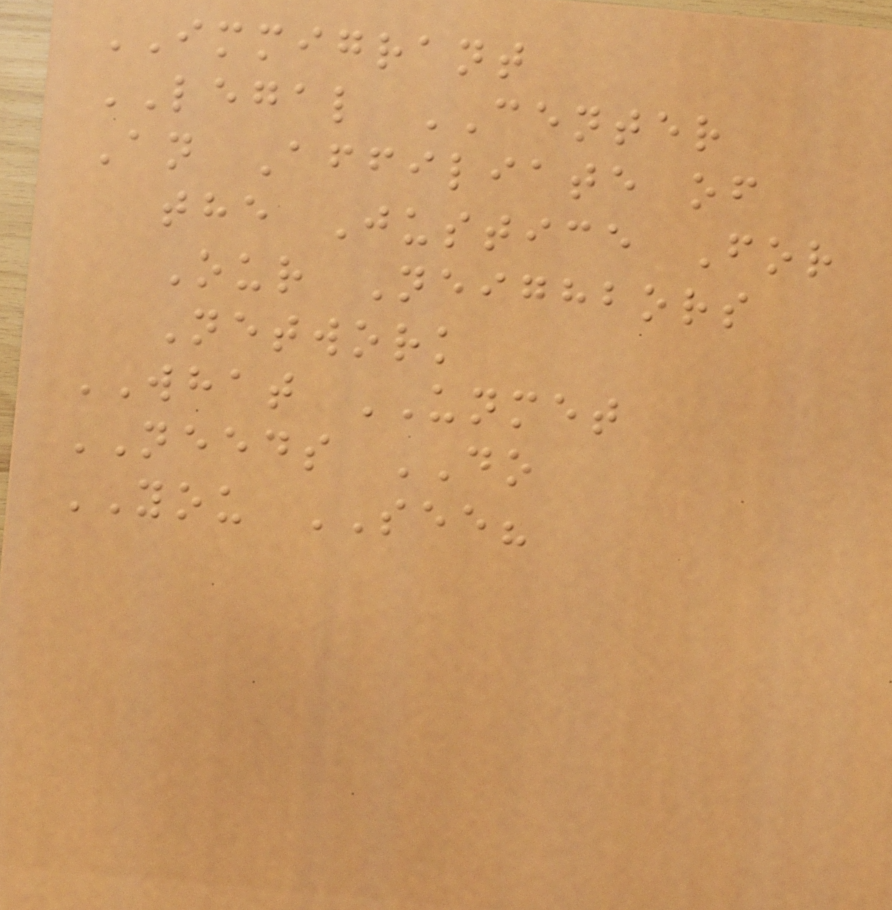IMMIGRANT
LEGAL CENTER
An Affiliate of
the Justice For
Our Neighbors
Network
WHAT UNMET
NEEDS DO
YOU SEE?
